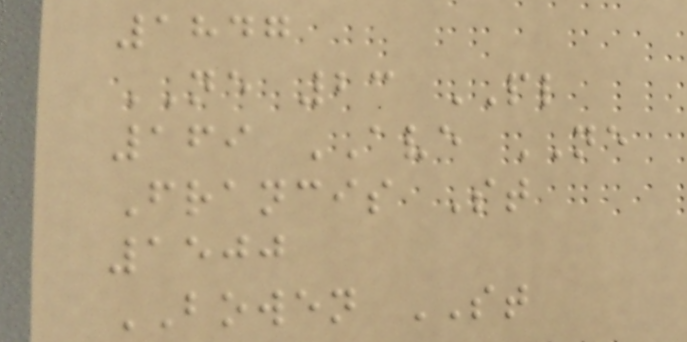1847
NE 23 PL
169 AVE NE
Francis St
1500
BOWEN ST
